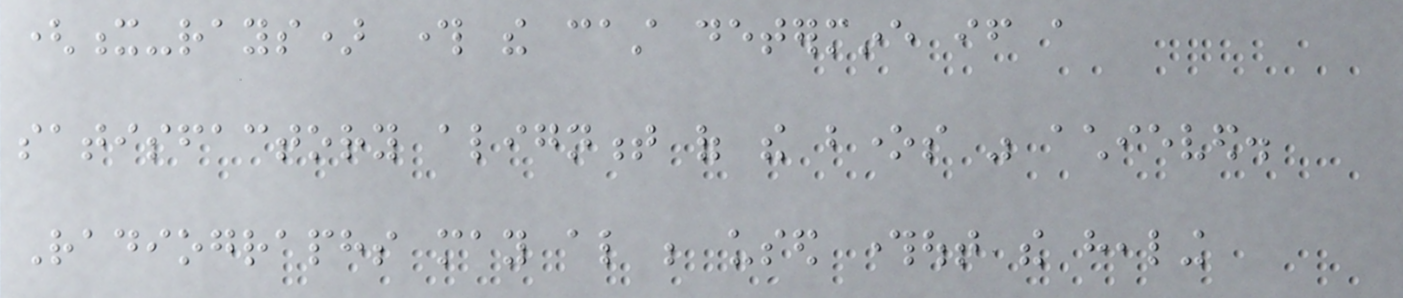(x-rays) through the cast determine if a
satisfactory alignment of the bones was achieved.
Radiographs may also be used throughout the healing
